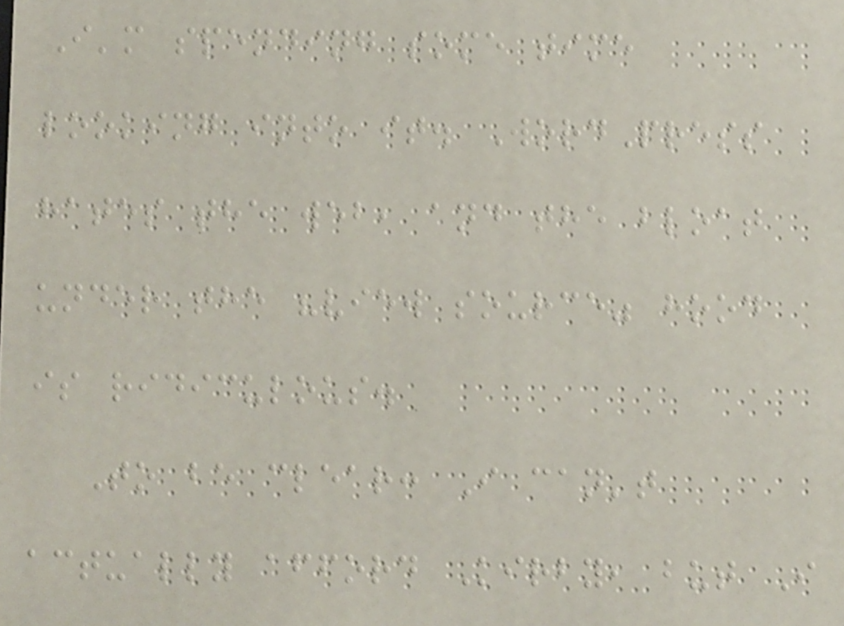I'm spending some time
looking into it. WordPress
hates the web, and the bloat
under the "view source" hood
is ridiculous.
To be clear: I can't
actually afford Kirby, but I
